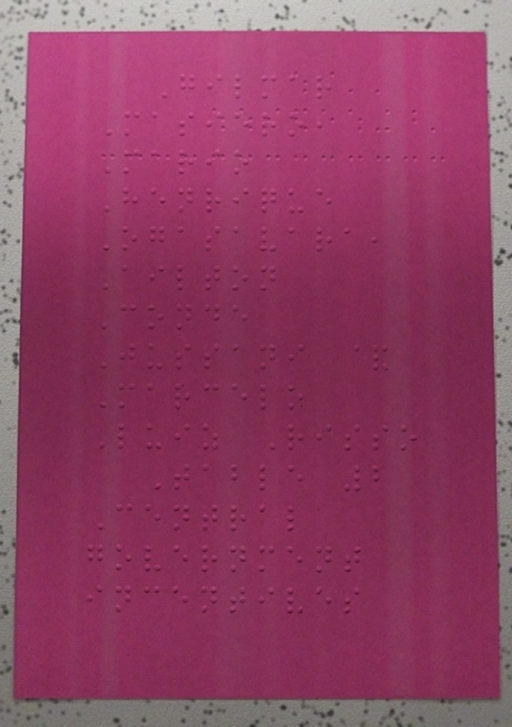Gilmar
Masiero,
Mario
Henrique
Ogasavara,
Ailton
Conde
Jussani &
Marcelo
Luiz Risso
Table 2
Central
government
incentives
